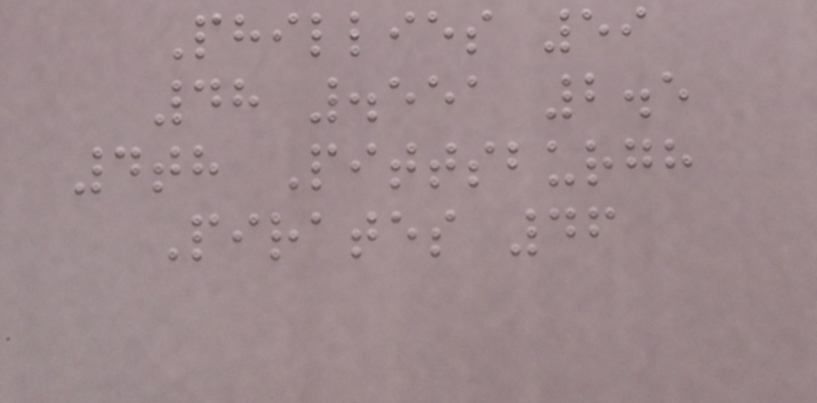Phillies 59
48 .551 2.5
4th Pittsburgh
Pirates 46
